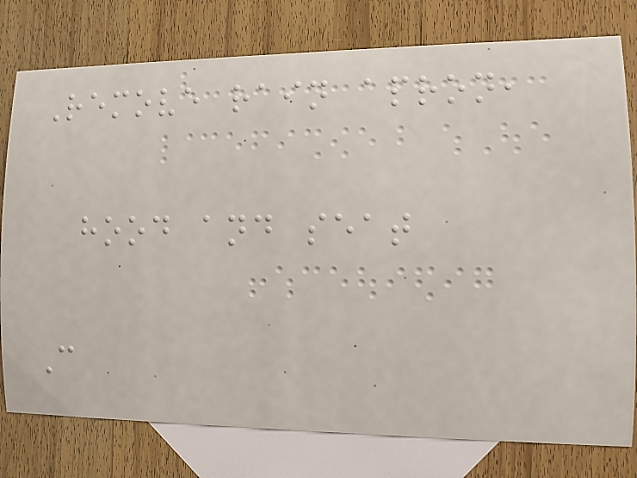Remove rain apron,
hood and seat
C
